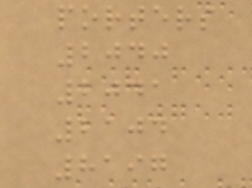porters
2040
2041
2104
8197
